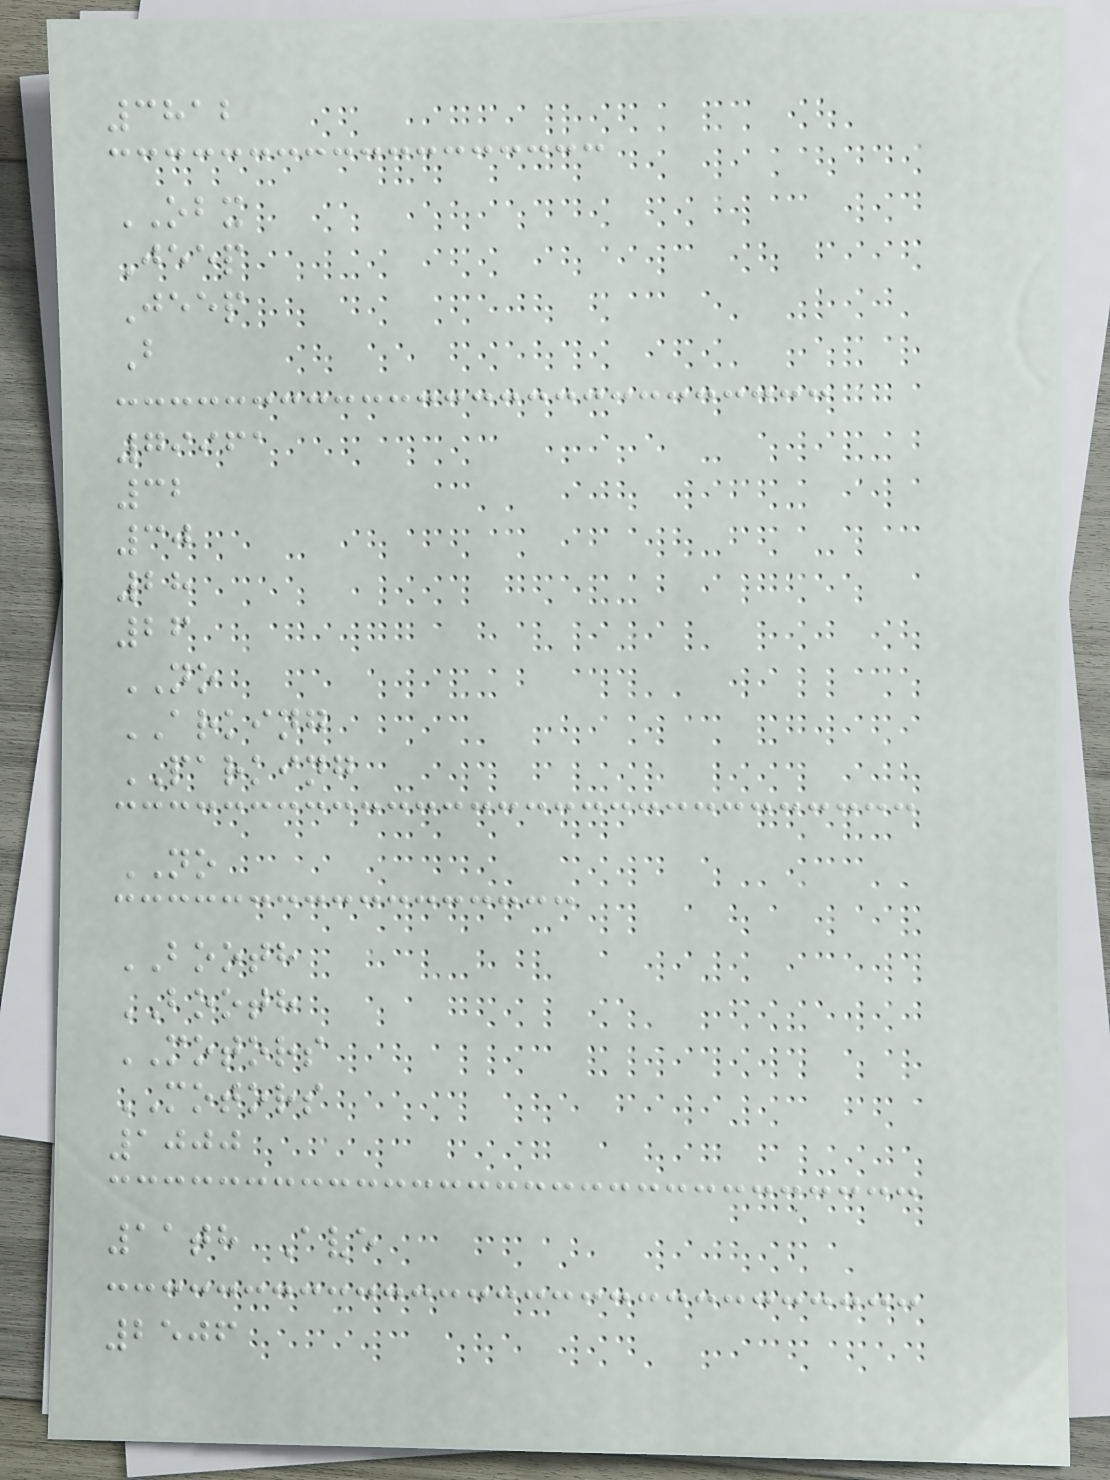3812
OBX
Jeep
Jeep
B
79961
32
30
28
26
NO
ARKING
PARKING
NO
BOOTH
BOOTH
MOTORS
MOTORS
1000
11th Ave
2506
